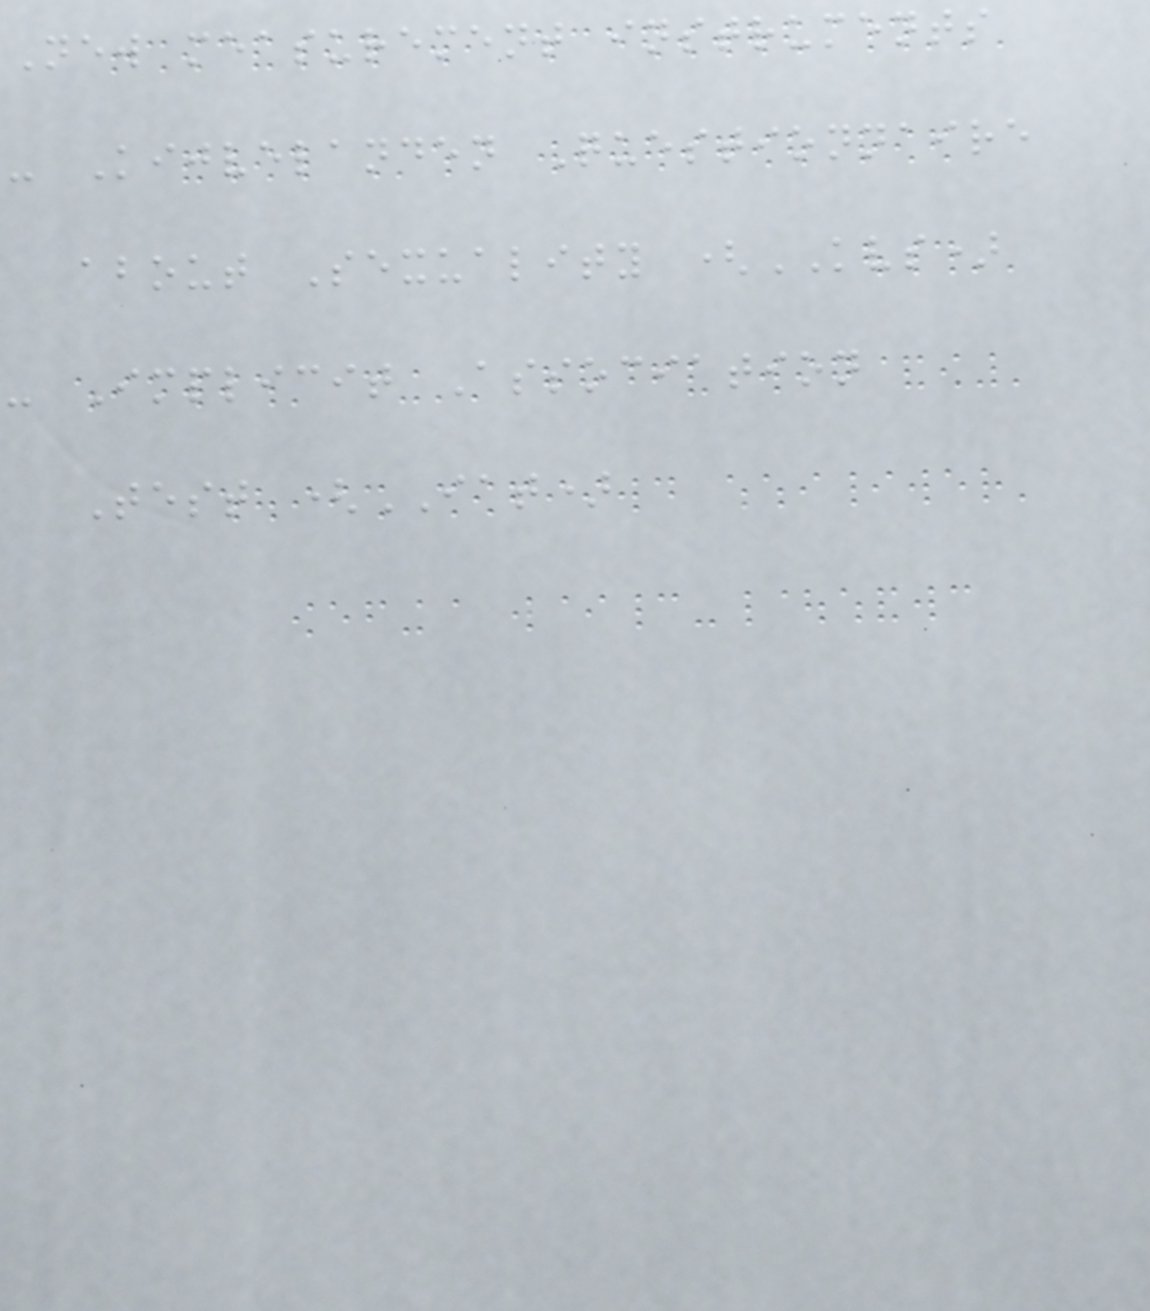New measurement instruments
- Kijvelanden Questionnaire
about Sexuality (KVS)
- Implicit Association
Test (IAT)
